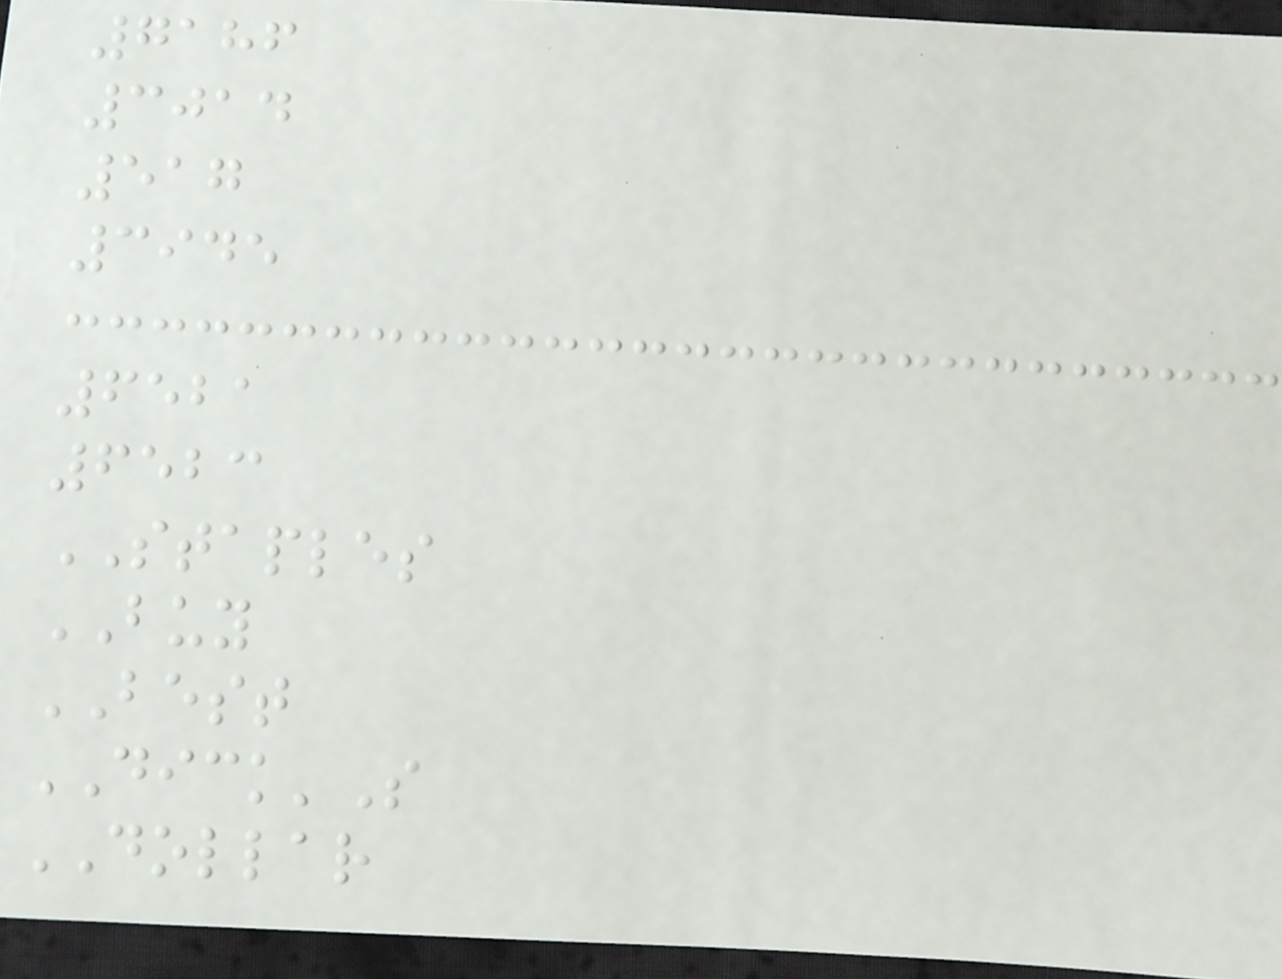7186
3014
517
3945
6521
6523
STAPLES
BUY
BEST
DICK'S
DOLLAR
